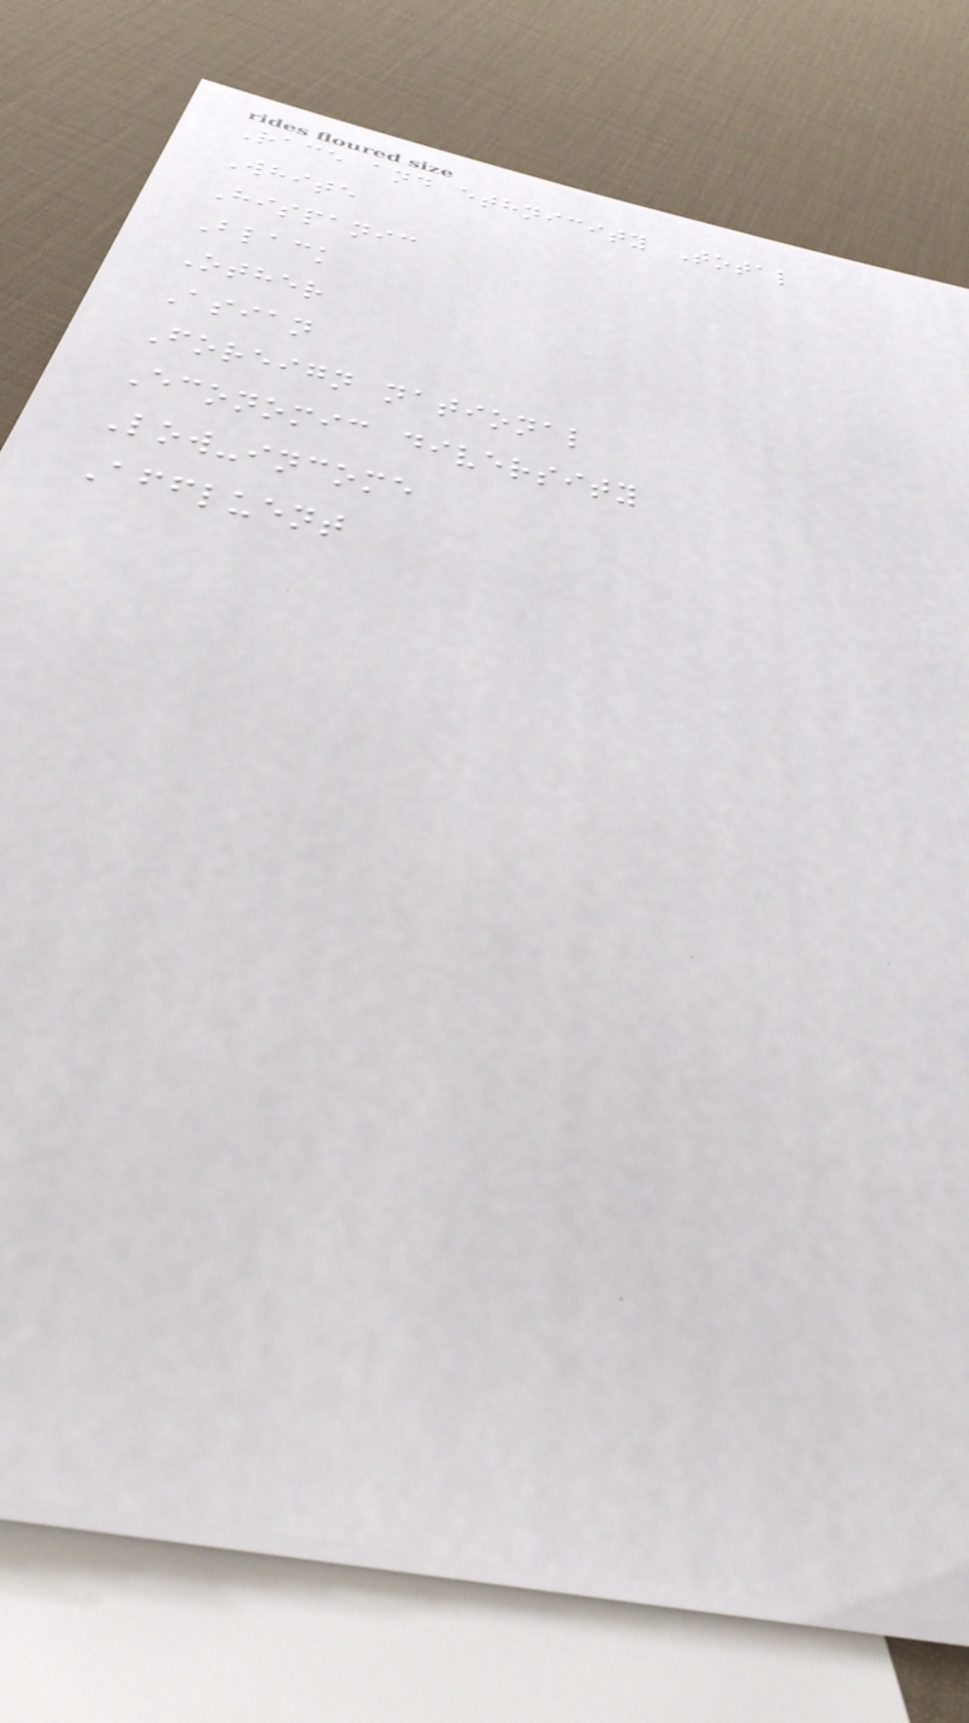Race and ethnicity Total
White
Hispanic
Black
Other
Asian
Foreign national
Economic diversity
Low-income
Affluent
